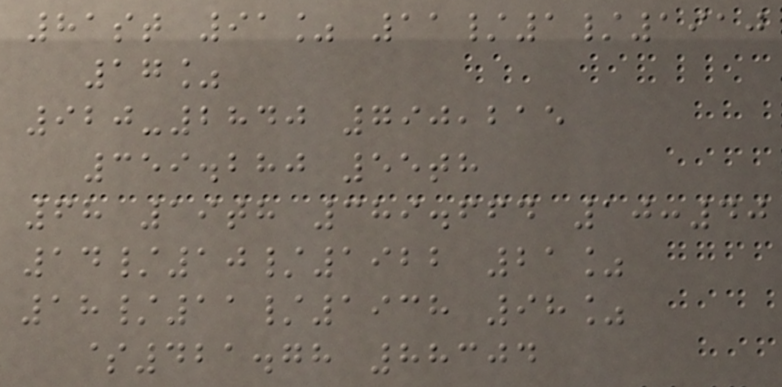81st 91% 11/1/1910
17%
920-2840 790,215
359.280 55th
68 19th 389.664 10:40
14/10/1922 21%
18/11/1938 98%
$421.78 88304
